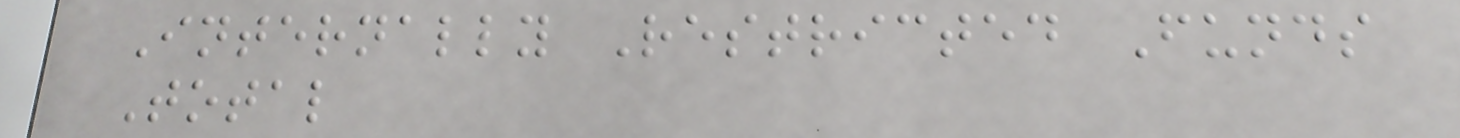Internally Restricted Funds
Total
